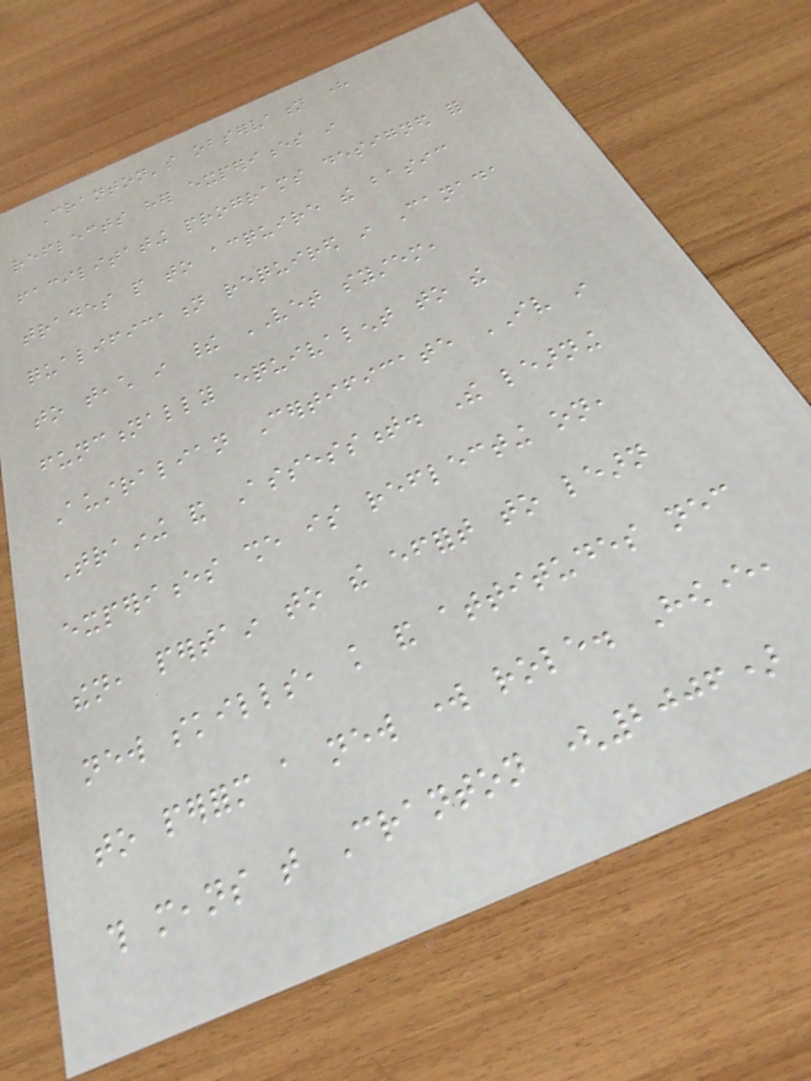Cranton's observation here
reflects her experiences in
facilitating programs designed for
trades people to acquire the basic
qualification required in Canada
to teach in their VET system,
functionally equivalent to the
Australian Certificate IV in
Training and Assessment. The learning
experiences she is reflecting on,
then, pertain to the effort to learn
new skills, knowledge and attitudes necessary
to perform a new work role. However,
this means that Cranton (2006)
